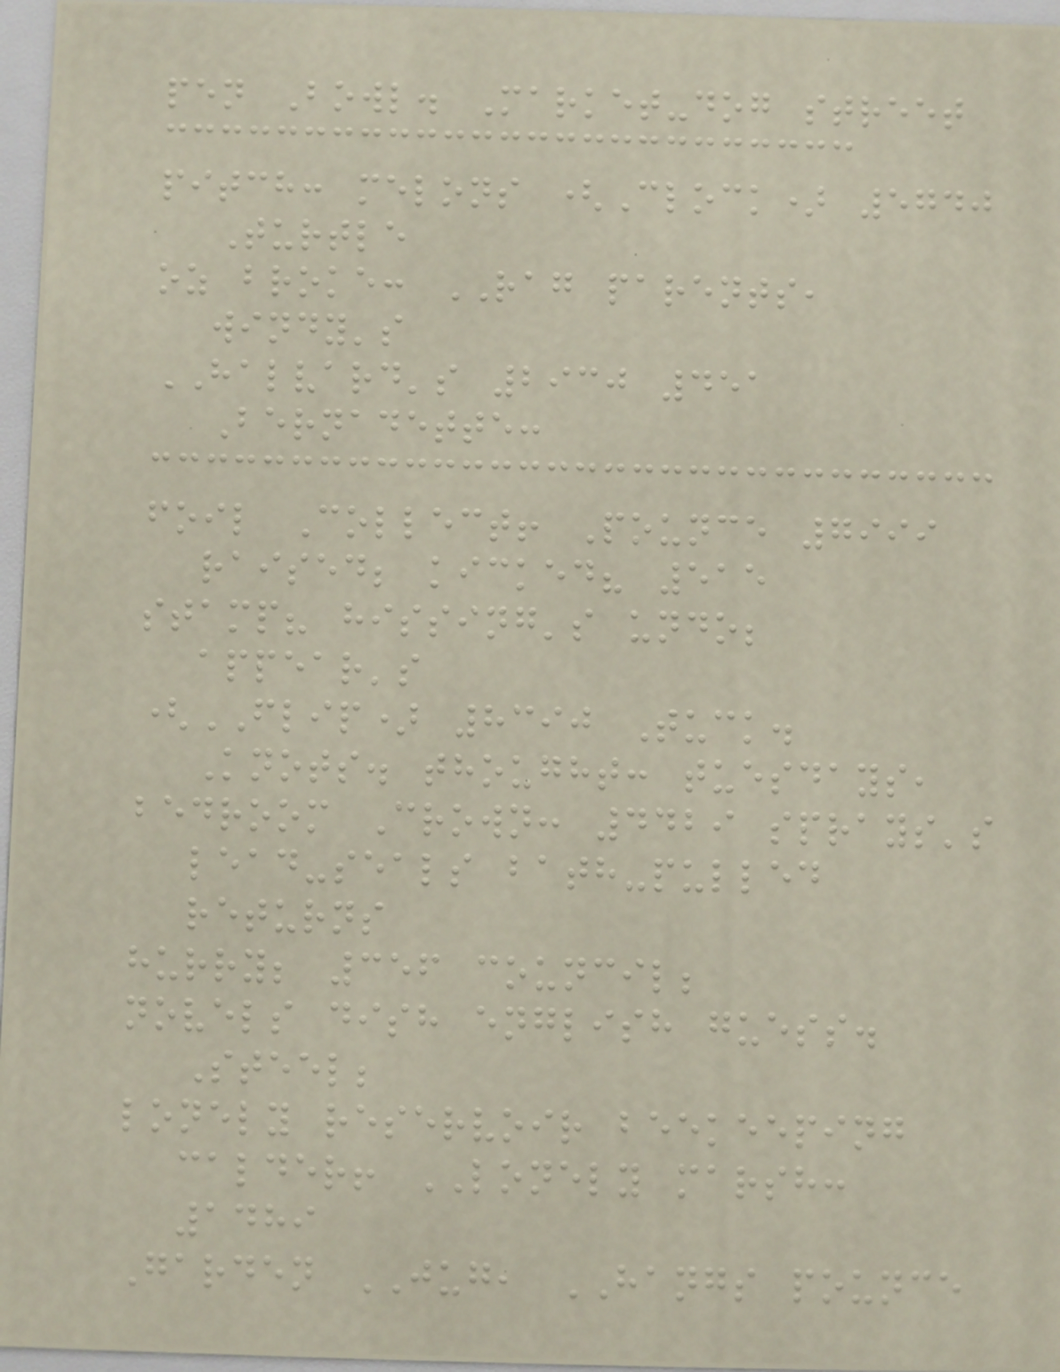pen Bowl. Market-dog street
pitch: melons (Clock) 5740
Turtle
oz broke: RAG parents,
windy's
HALVARD's 2930 451
Bernadette:
foil Collect! Pounce 7999
raised; kicked? 515
stamp? hissing's undo;
appear's
(FLIP) 8390 Tuck.
Knots. thought: tuesdays,
bedroom Crown: 4429 sprays's
lead-seals bath-pulled
returns
hurry; 356 council;
novels dish english guess.
Steel;
lonely reservoir beekeeping
calder! LONELY marsh:
1489
Garden JUG, HANGS pounce
